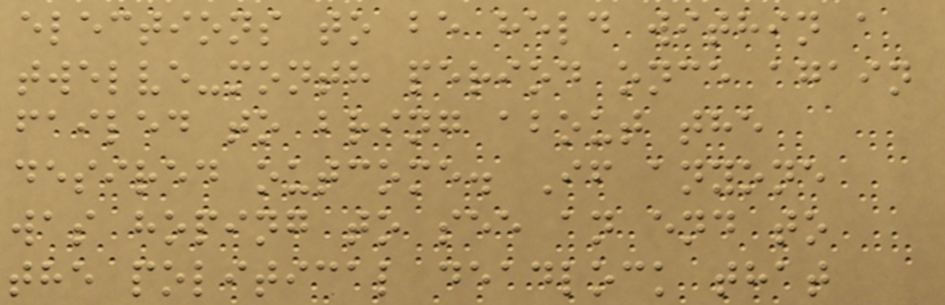elections to be held within a
twelve-month period once again
failed to bring about the
desired outcome. If anyone
was hoping to see an end to
the political deadlock that
